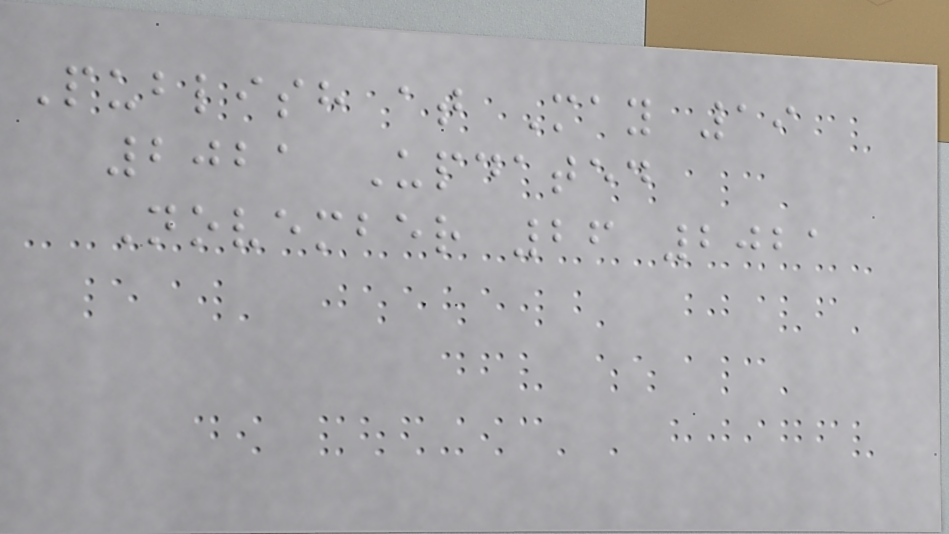Publish at May 19
2021 Updated
November 26 2021
